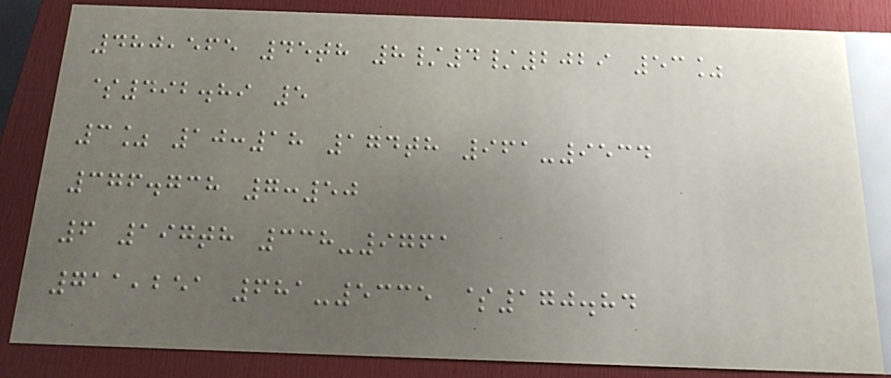480,565 45th 8/4/2029 53%
$492.89 5
3% 10:18 174th 961-9534
376.738 7:50
6 197th 338-9761
711,251 681-5335 $170.84
